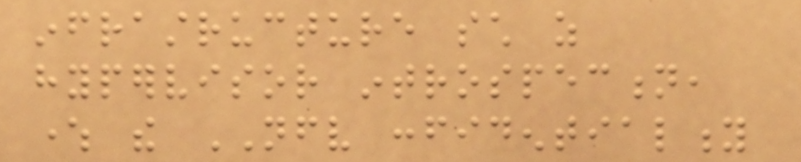infrastructure such as
hypervisor introspection,
where the NFV confidentiality
